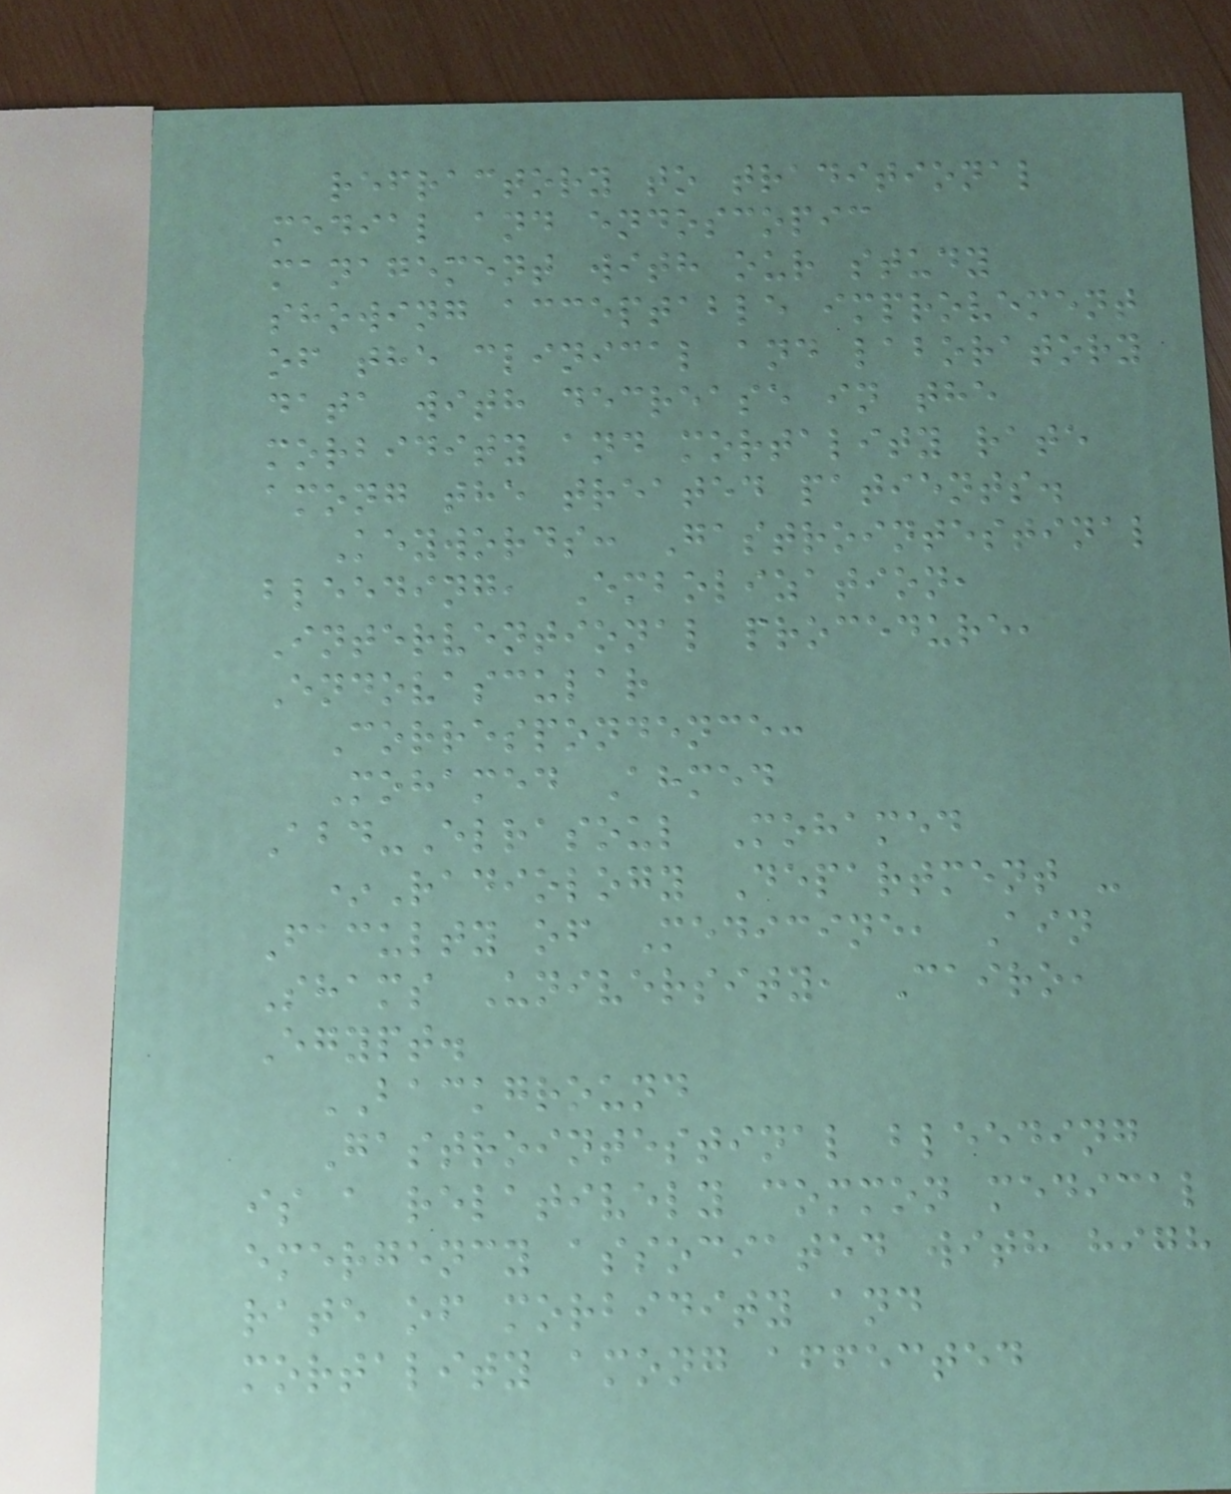refractory to traditional
medial and endoscopic
management with our study
showing acceptable improvement
of the clinical and laboratory
data with decrease in the
morbidity and mortality rate
among the treated patients.
Keywords: Gastrointestinal
bleeding, Embolization,
Interventional procedure,
Endovascular
Correspondence:
Mohamed Ahmed
Abd-Elrasoul Mohamed
*Radiology Department -
Faculty of Medicine, Ain
Shams University, Cairo,
Egypt.
BACKGROUND
Gastrointestinal bleeding
is a relatively common medical
emergency associated with high
rate of morbidity and
mortality among affected
